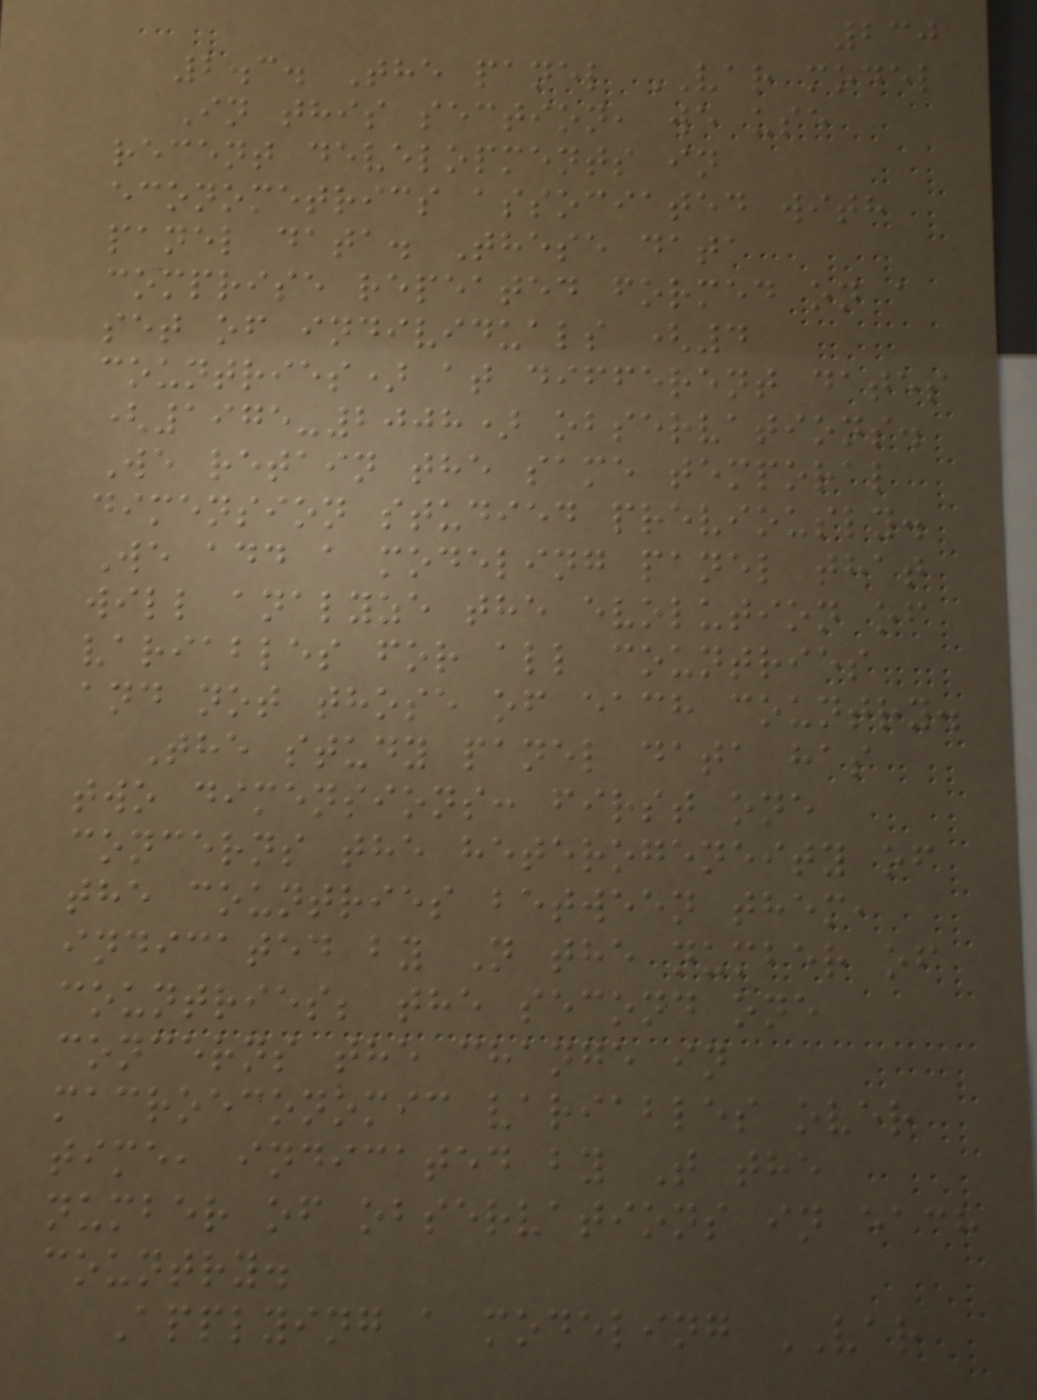230
2.3. The panel VAR model
In this section, we use
recent developments in
econometrics associated with
panel data. These data
comprise repeated formed on a
set of individuals (4
countries) at different dates
(1975-2008) observations.
We retain the same temporal
dimension studied previously.
We add a modeling panel that
will analyze the evolution of
variables for all countries
and not those of each country.
The study panel data has
two dimensions: first one
concerns the heterogeneity of
the countries between them,
indicated by N the number of
countries; the second one
concerns the change in
macroeconomic variables over
time, indicated by T the
number of observations in each
country.
Applying a modeling VAR
